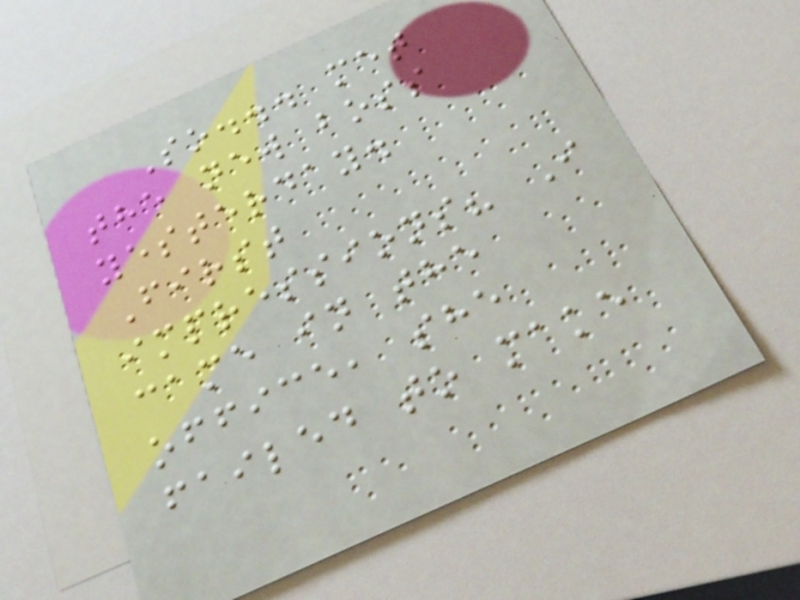So... met
the new boss
yesterday.
First
impressions? I
came in the
office, she
failed to make
